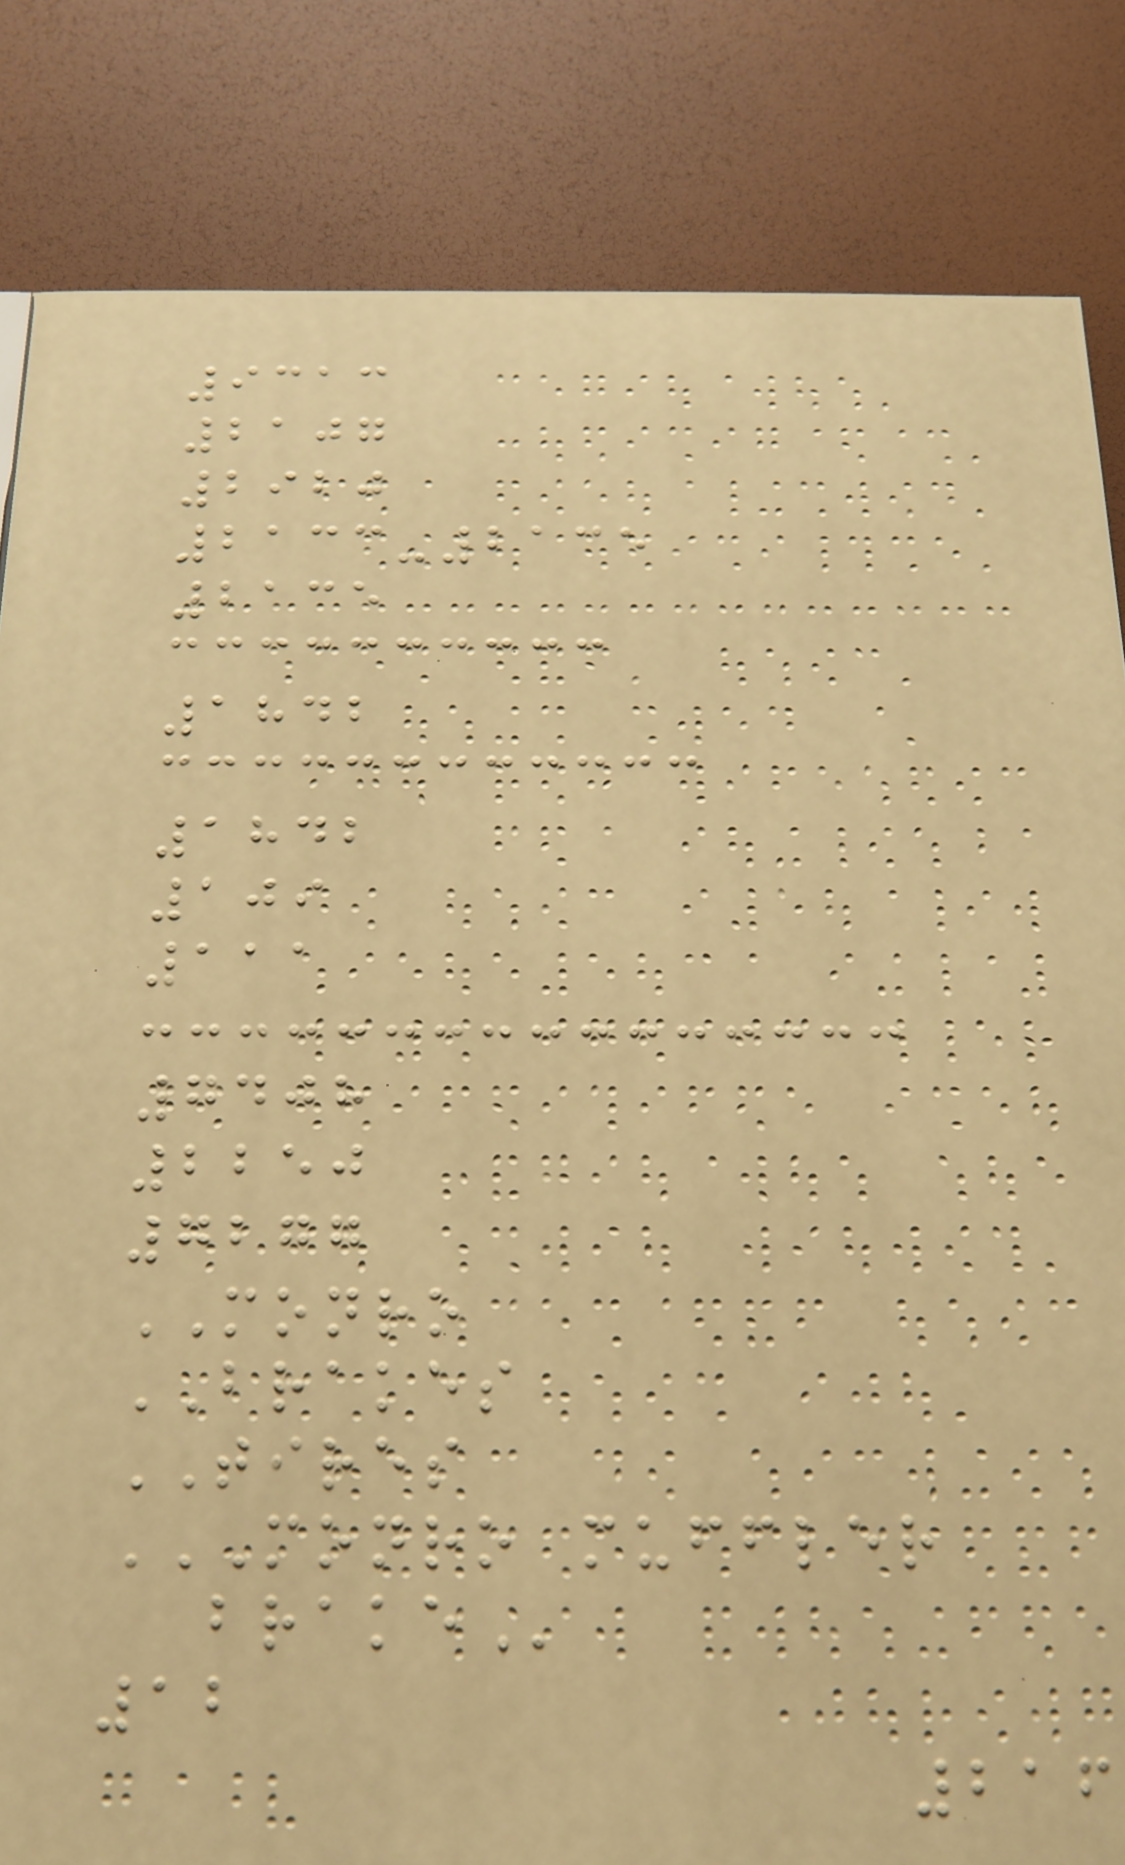9313
2107
2920
2133-2135
2135
1842
1842
109
111
7408
2250
7277
MONRO
BRAKES
TIRES
MONRO MUFFLER
BRAKE
12
216
